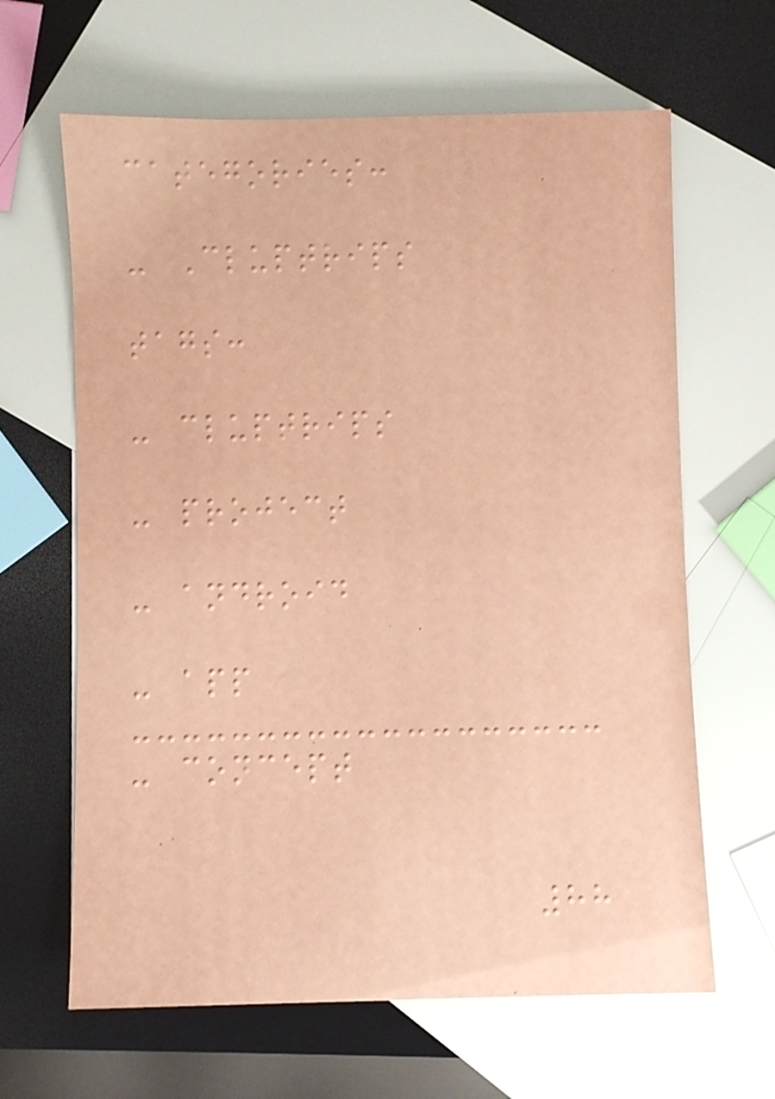categories:
- Cluptrips
tags:
- cluptrips
- project
- android
- app
- concept
88
